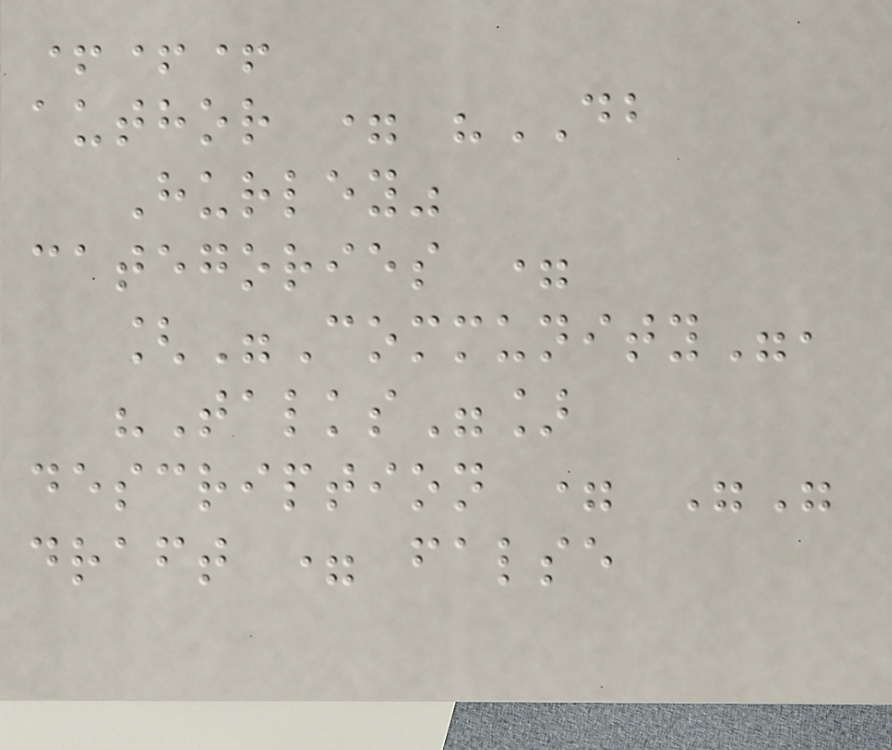+++
author = "DB
Hurley"
categories =
["Community",
"Talks"]
description = ""
draft = false
